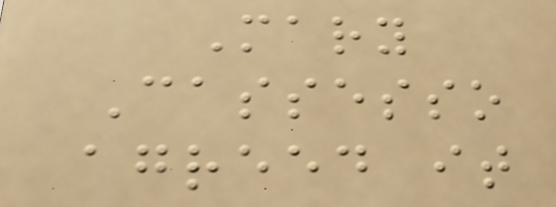Mary
Cassesso
agreed it
